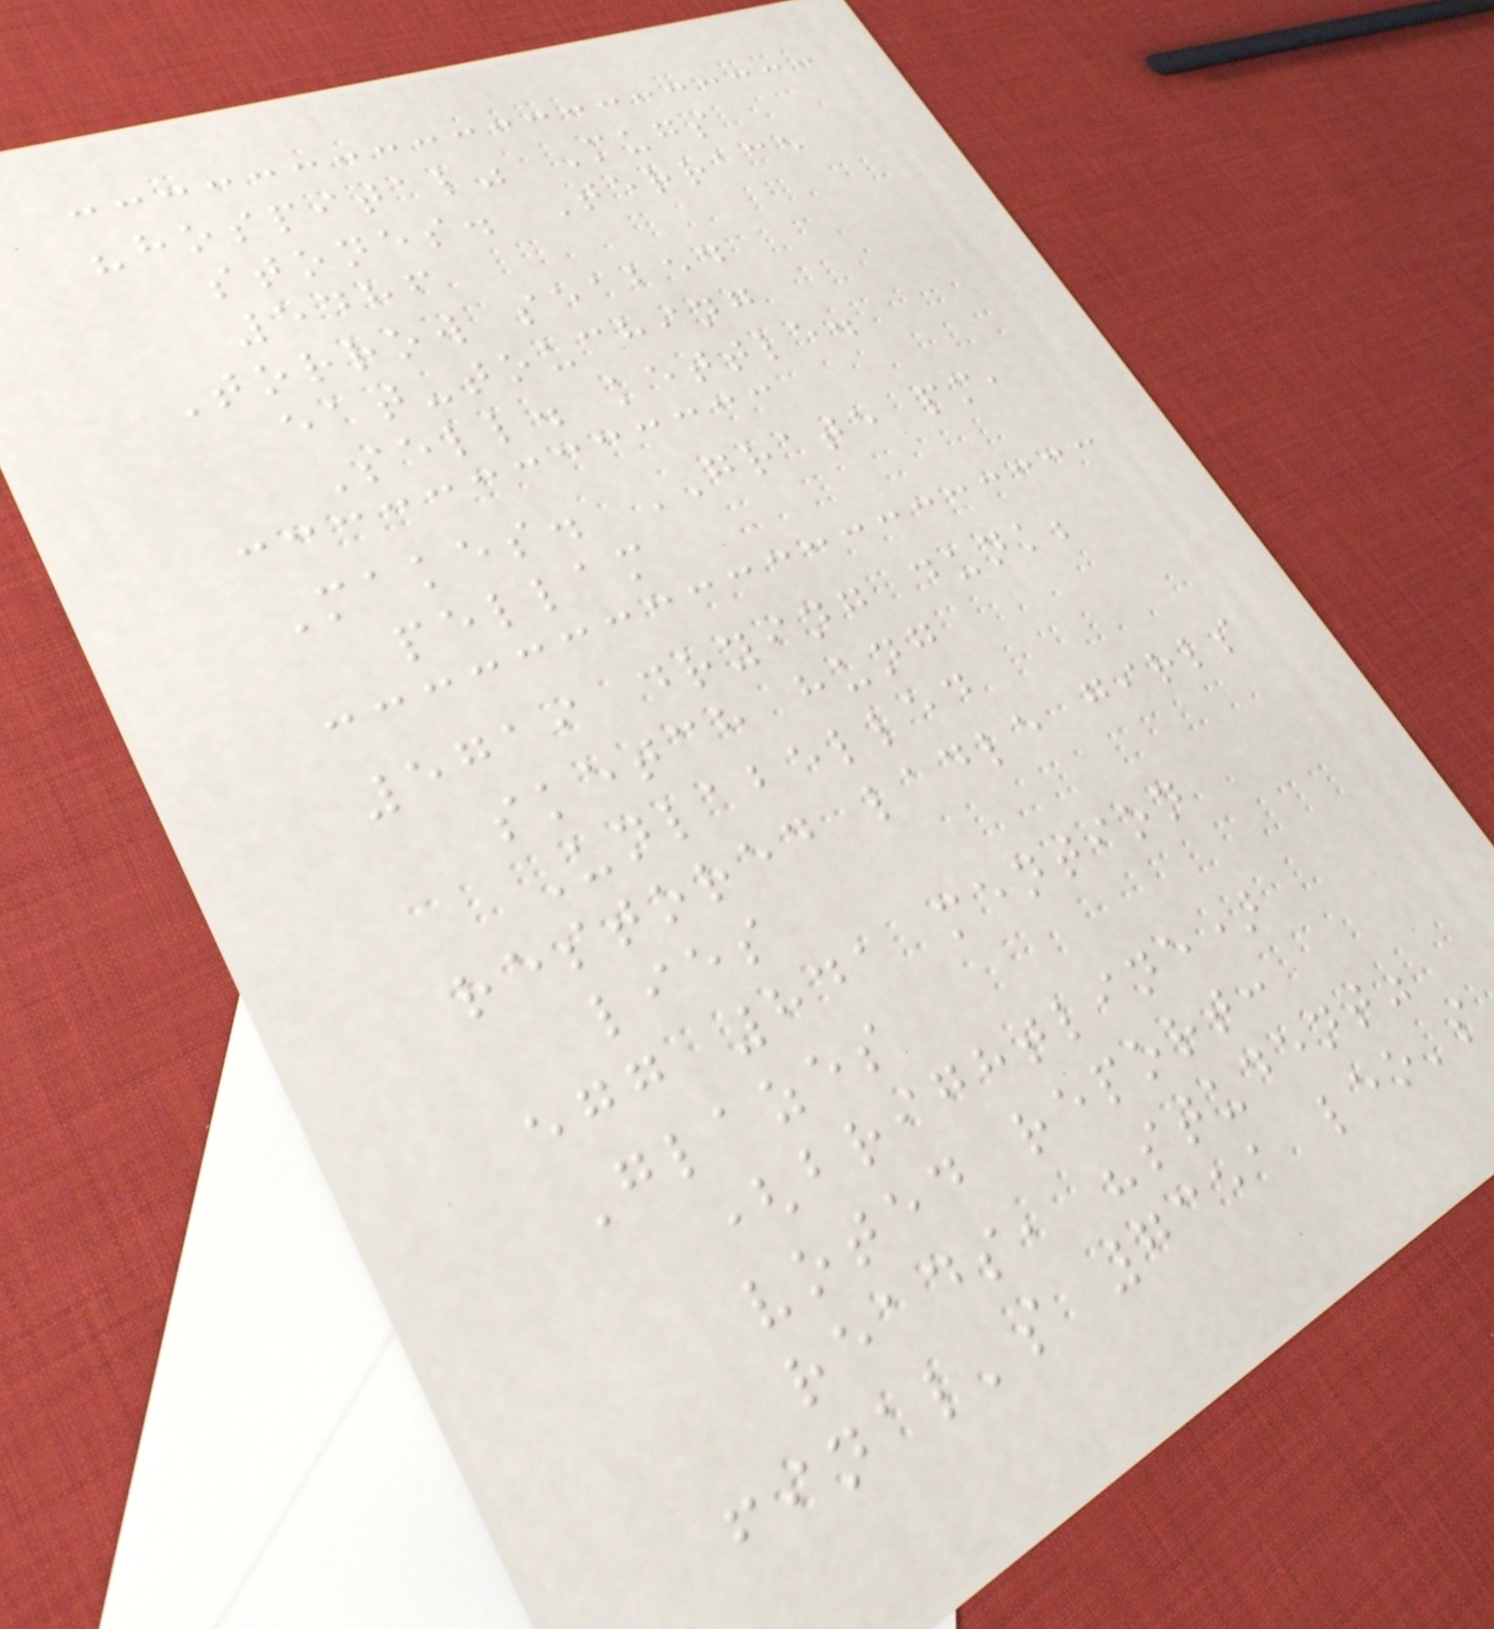"hospital" Mugs
stones. Terrace
5486
Torrow seabed
eat-touching
Sell. kettle.
Makes. GRATE pm,
pellam
5719 drying dunk;
sketch hung
Unlabelled
restored ladle girls
lies
egg 841 mention
Glazes
(brightline)
voted report:
reads, "student"
final's 7351 leo's
